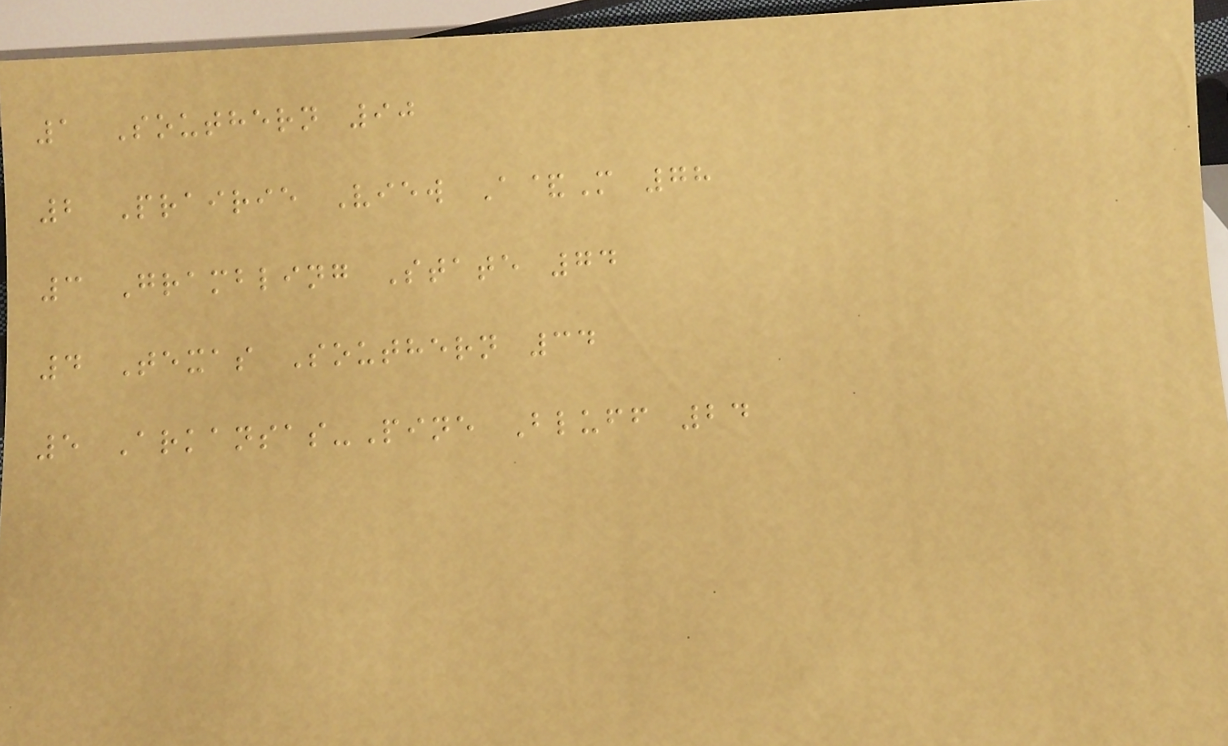1 Southern 90
2 Prairie View A&M 78
3 Grambling State 74
4 Texas Southern 34
5 Arkansas-Pine Bluff 24
